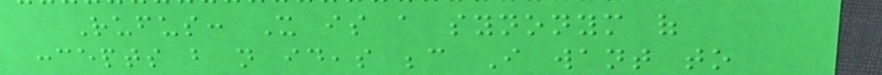Rufus: It is a synonym of
concepts but not ideas because I want to
